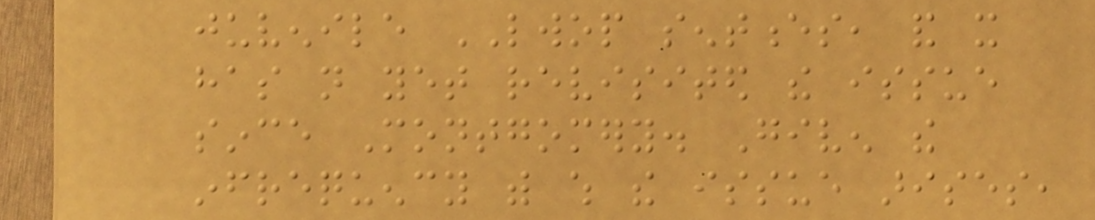juvenile LWOP sentences, and it
has not yet revisited the issue
since Montgomery. Given the
infrequency with which the issue arises,
